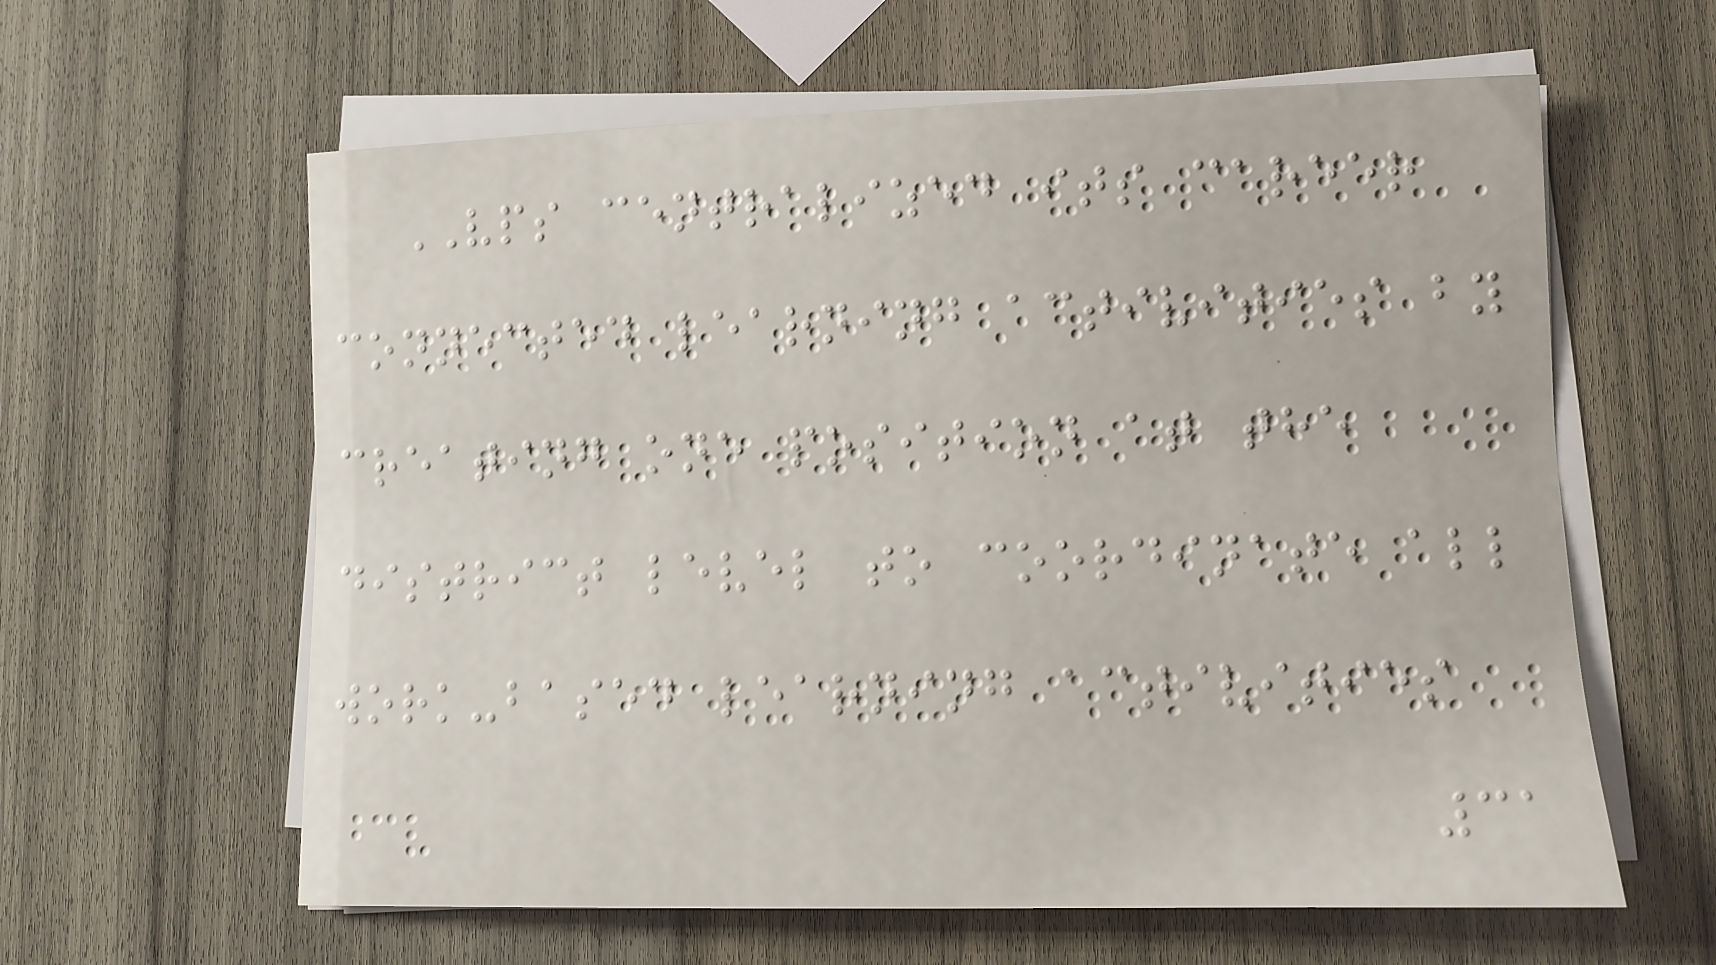VPS centralized its career
connected learning activities by
creating one position at the
district level to coordinate all
work-based learning activities
31
